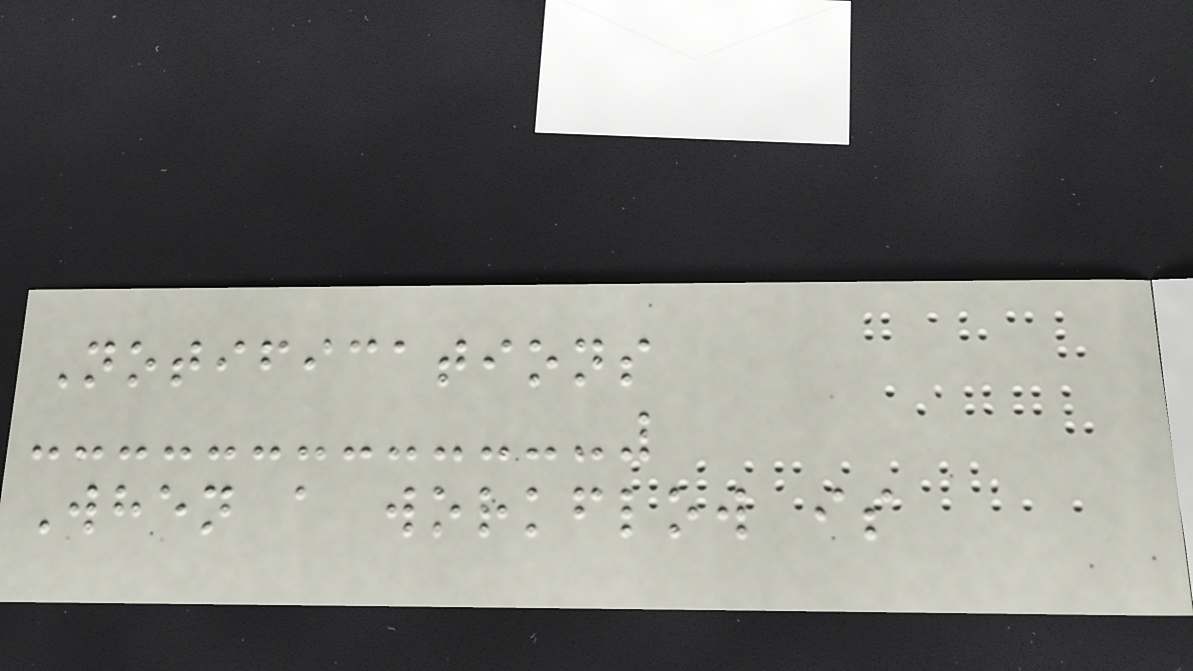Notifications
When a workflow is
